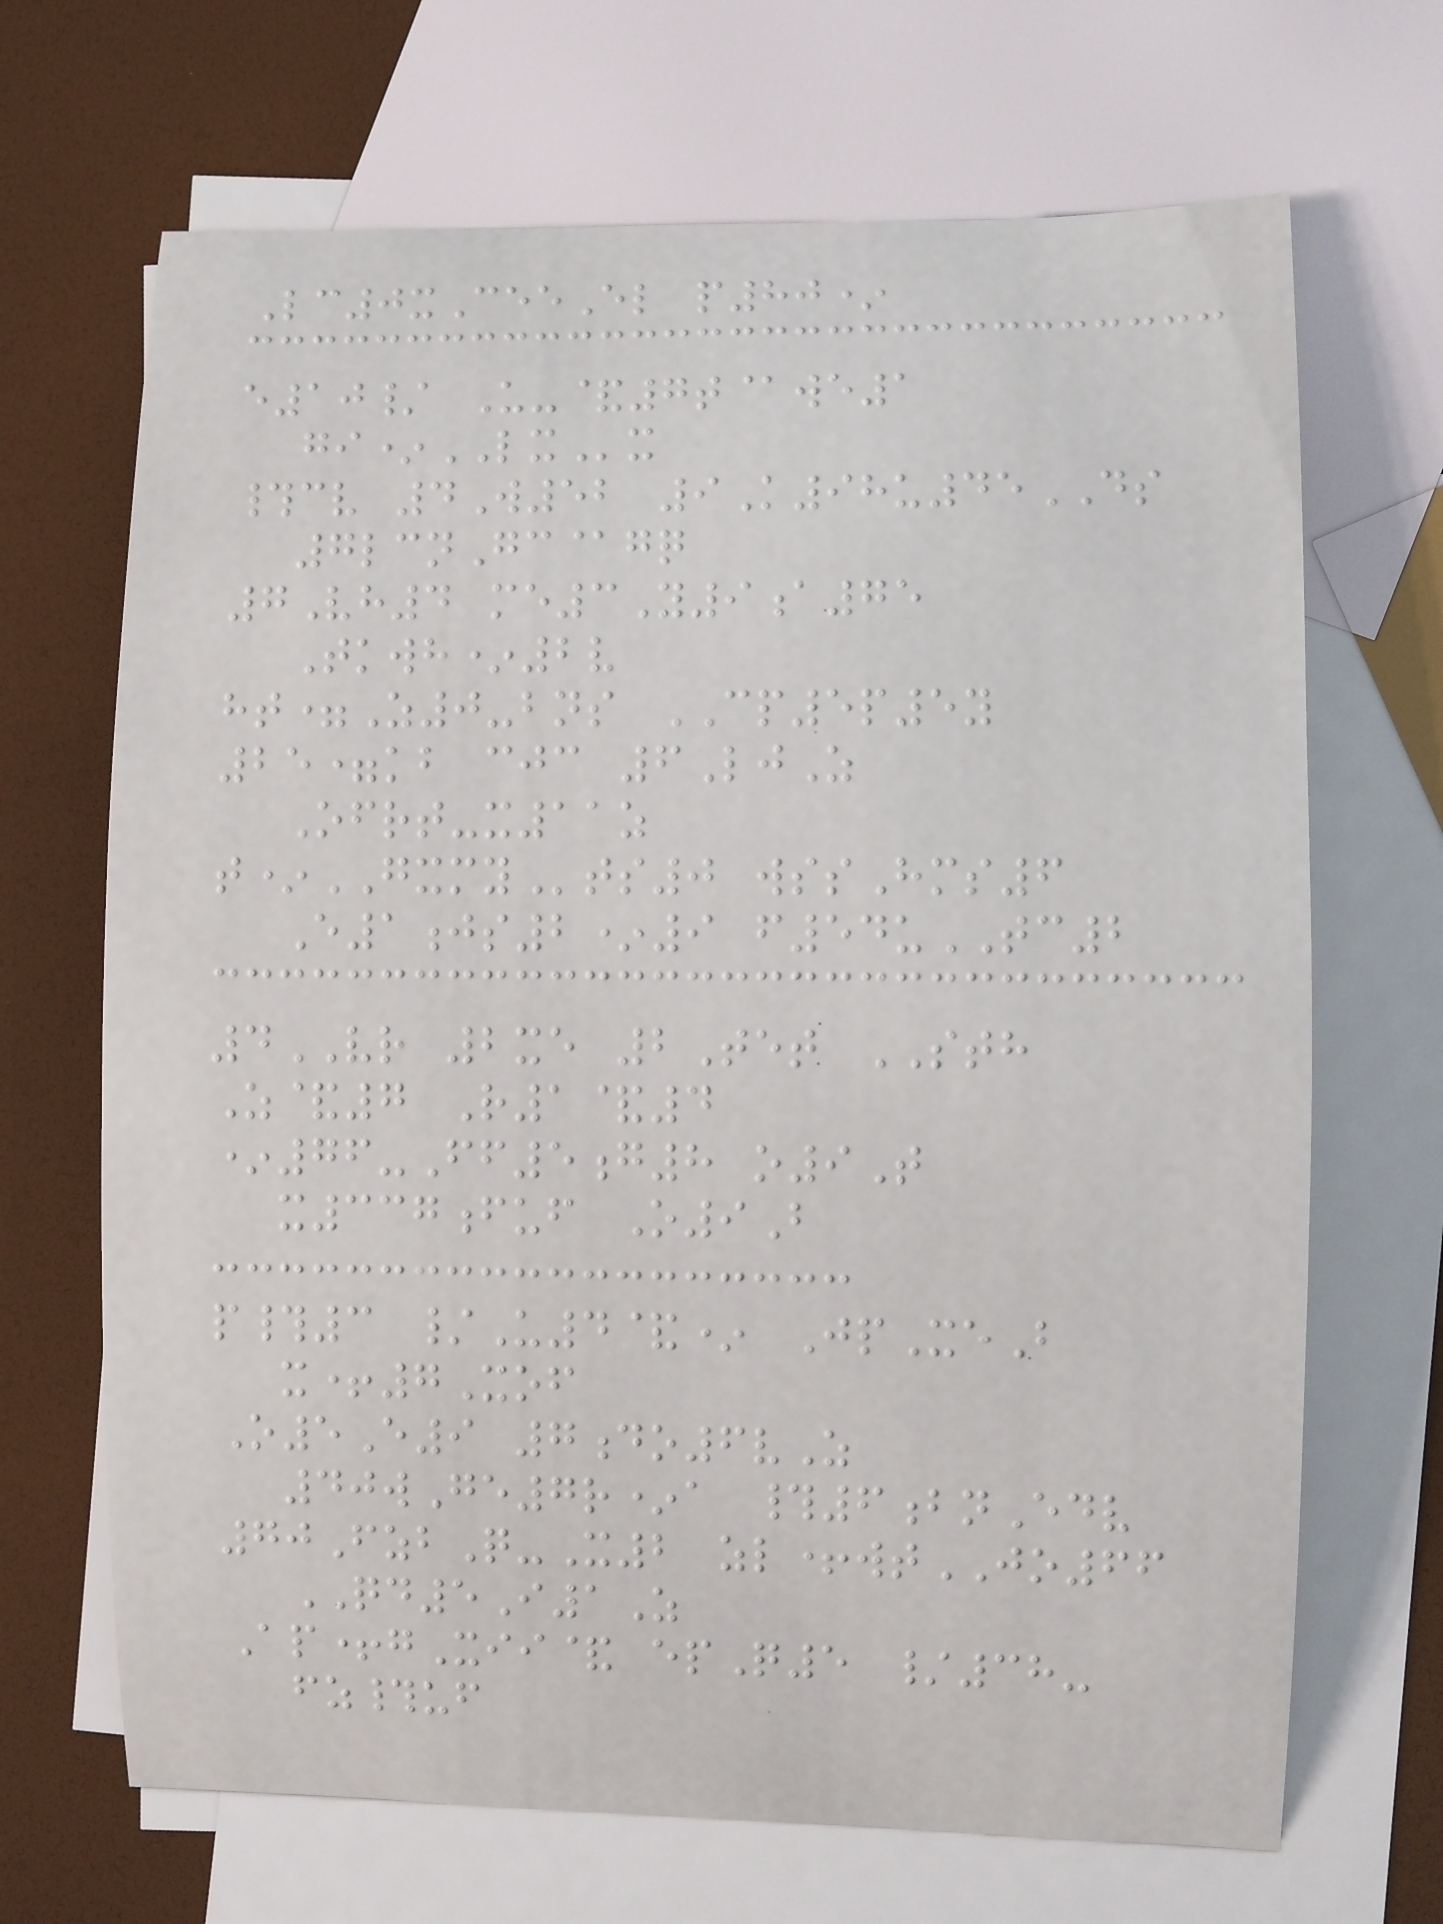Lc0xCeeEl p80*
e10/ U-&7t@we1
gi*LXx
#cv 4W52 9K98u45DS
7lcnGc@gq
7Vh4 me3Y9a75
Tkwh*2v
ht=Z0-bns CP5p5y
25=kb cjc 6LjZ
Ofrt-x11z
t*GXMYts0 wssHms6
E1js2*9 f54uTC2
4VR 2xe 2Tet STH
Z&7 R1&4
*76-Ff5g8 o9T
x337fuf O9B
p#3 /U4&* JpXeB
x+7Xof
O5E9 7do6vZ
40wGe7r*a #6bnEdv
70FzbQ-X2 zl+wtJO66
QD5I1Z
Ap+gXii& epQ5 /38-
fz#uf
